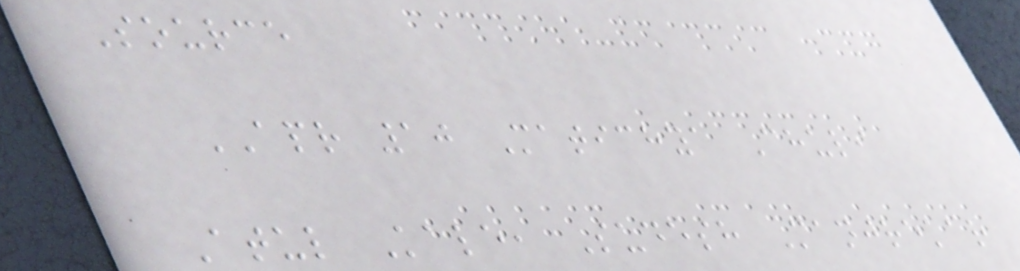Source
APR 10 Matichya Chuli
Atul Kale, Sudesh Manjrekar
